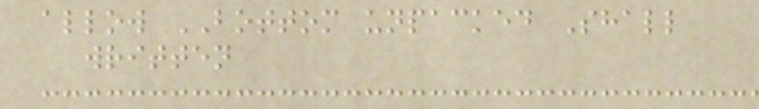allow BOTTOM unpacked Shall
written
